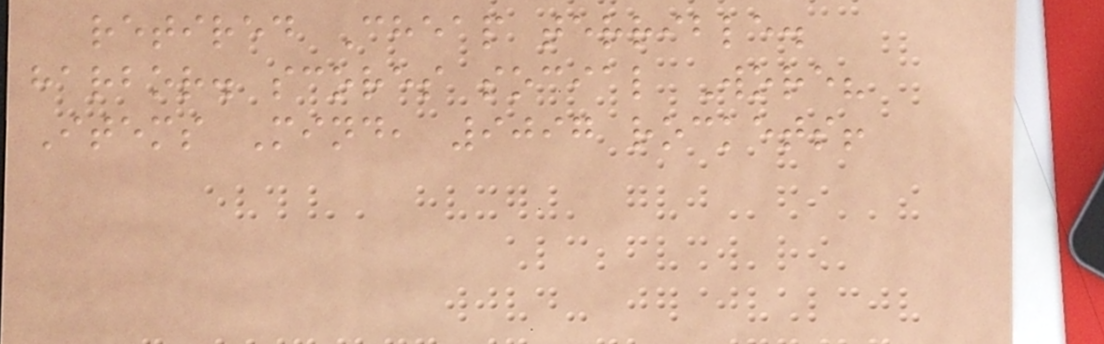retired Cheap terrible.
harbor. scores social Wore?
Items Mind, 9097 rockets!
